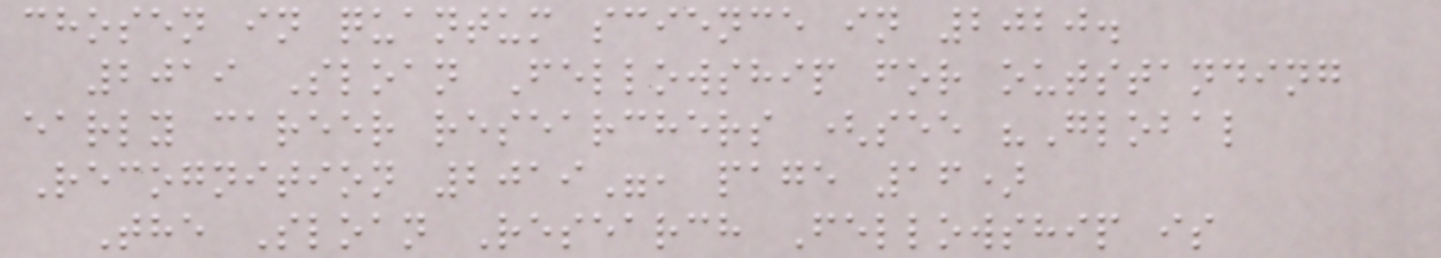chosen in quantum science in 2020.
2019 Sloan Fellowship for outstanding
early career researchers (see "Global
Recognition 2019", page 16)
The Sloan Research Fellowship is
